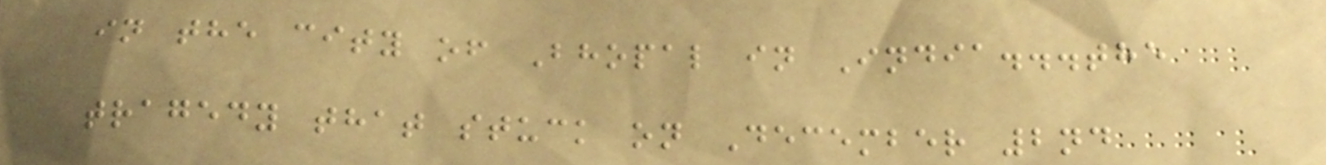in the city of Bhopal in India...the
tragedy that stuck on December 2nd
